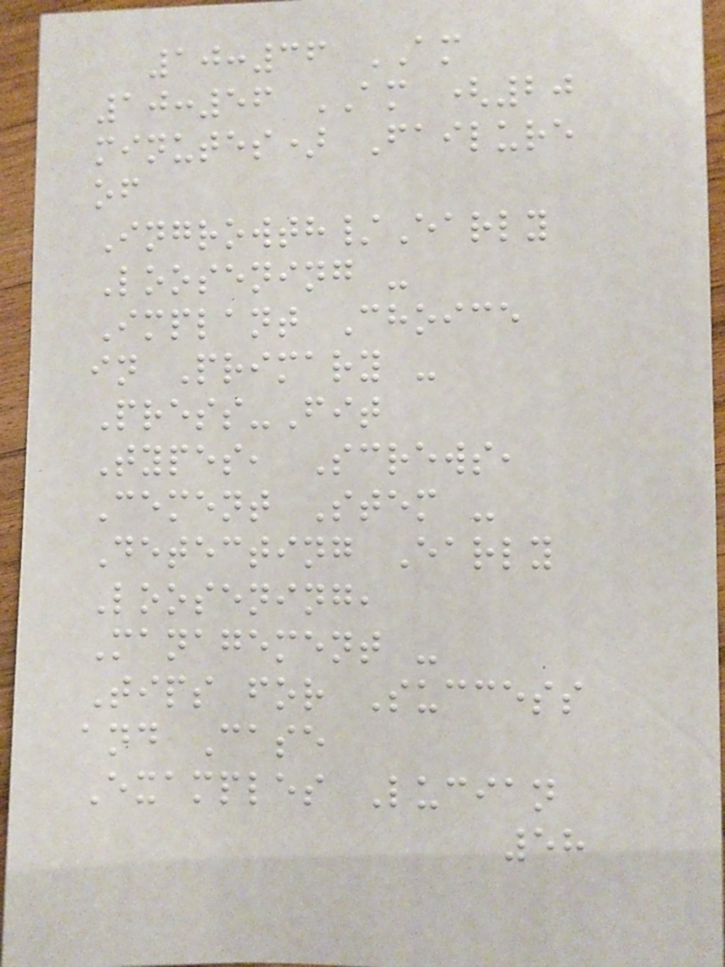10:36 AM
10:56 AM (20
minutes) Failure
of
Ingrowth/Early
Loosening -
Implant Choice
in Primary -
Press-Fit
Types, Screws,
Cement Stem -
Detecting Early
Loosening,
Management -
Tips for Success
and Case
Examples Lucian
58
